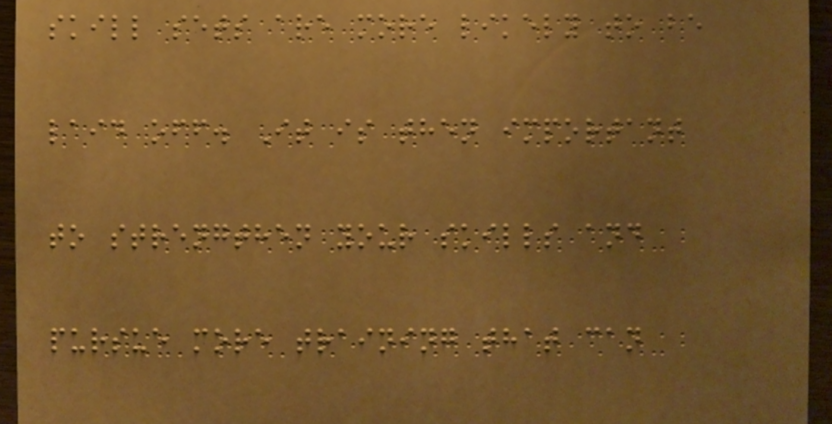skill sets are more likely to be
laid off. It is then important
to strengthen your skills and
pursue more training that can
